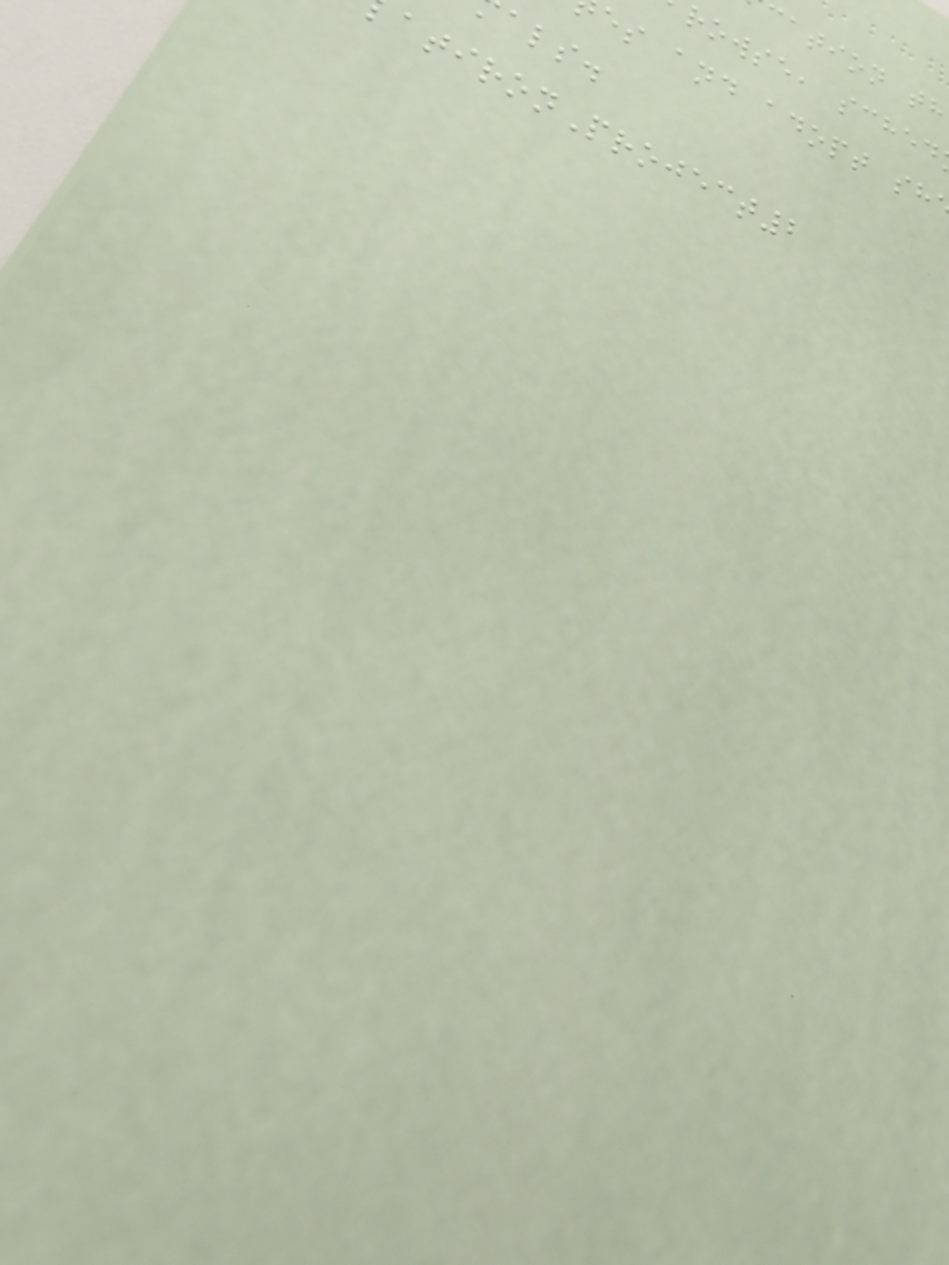cation th
rowse, sched
es and adopt sh
als.
atironProject2
